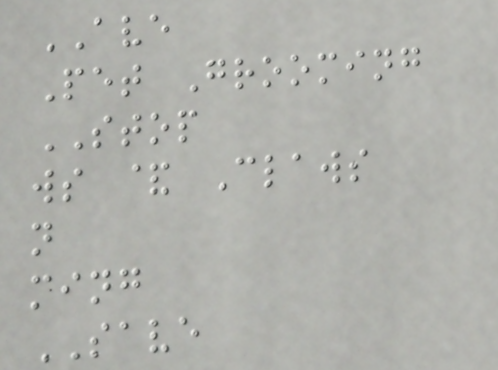AVE
Pet Grooming
STOP
ws & Claws
n
ming
SAVE
